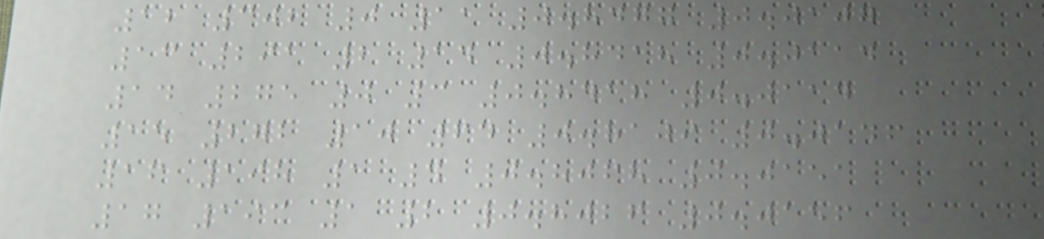12 302 0 11 0.8477 0.0107
13 291 2 14 0.8418 0.0114
14 275 0 3 0.8418 0.0114
15 272 10 64 0.8109 0.0146
16 198 1 4 0.8068 0.0151
17 193 1 2 0.8026 0.0156
